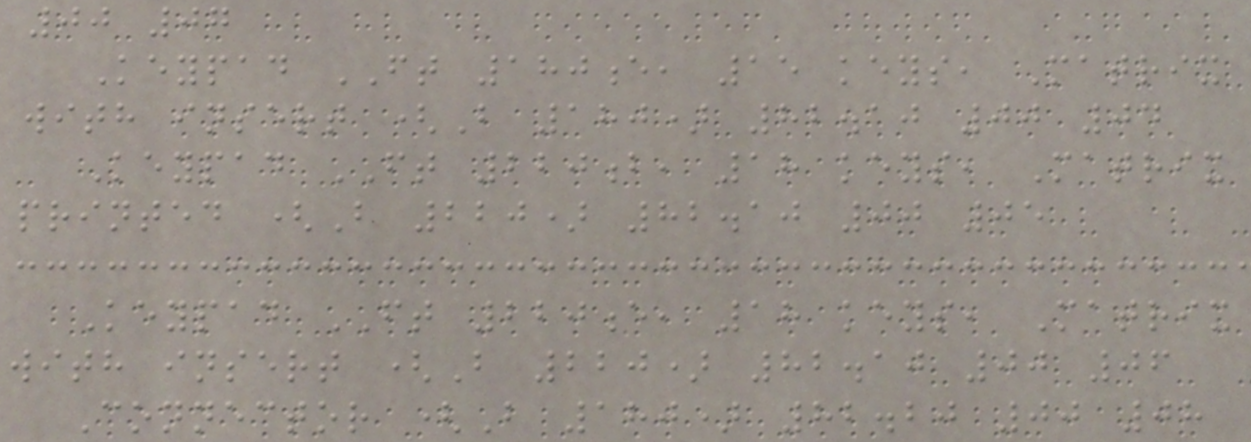00 07
Keypad FT 180e, 15 keys, Matrix
with insert (B 180) 82.10 00 04
Keypad FT 220b, 18 keys, Matrix
printed (B 220) 82.10 00 05
Keypad FT 220e, 18 keys, Matrix
with insert (B 220) 82.10 00 06
Connector (B 180) 82.20 00 08
